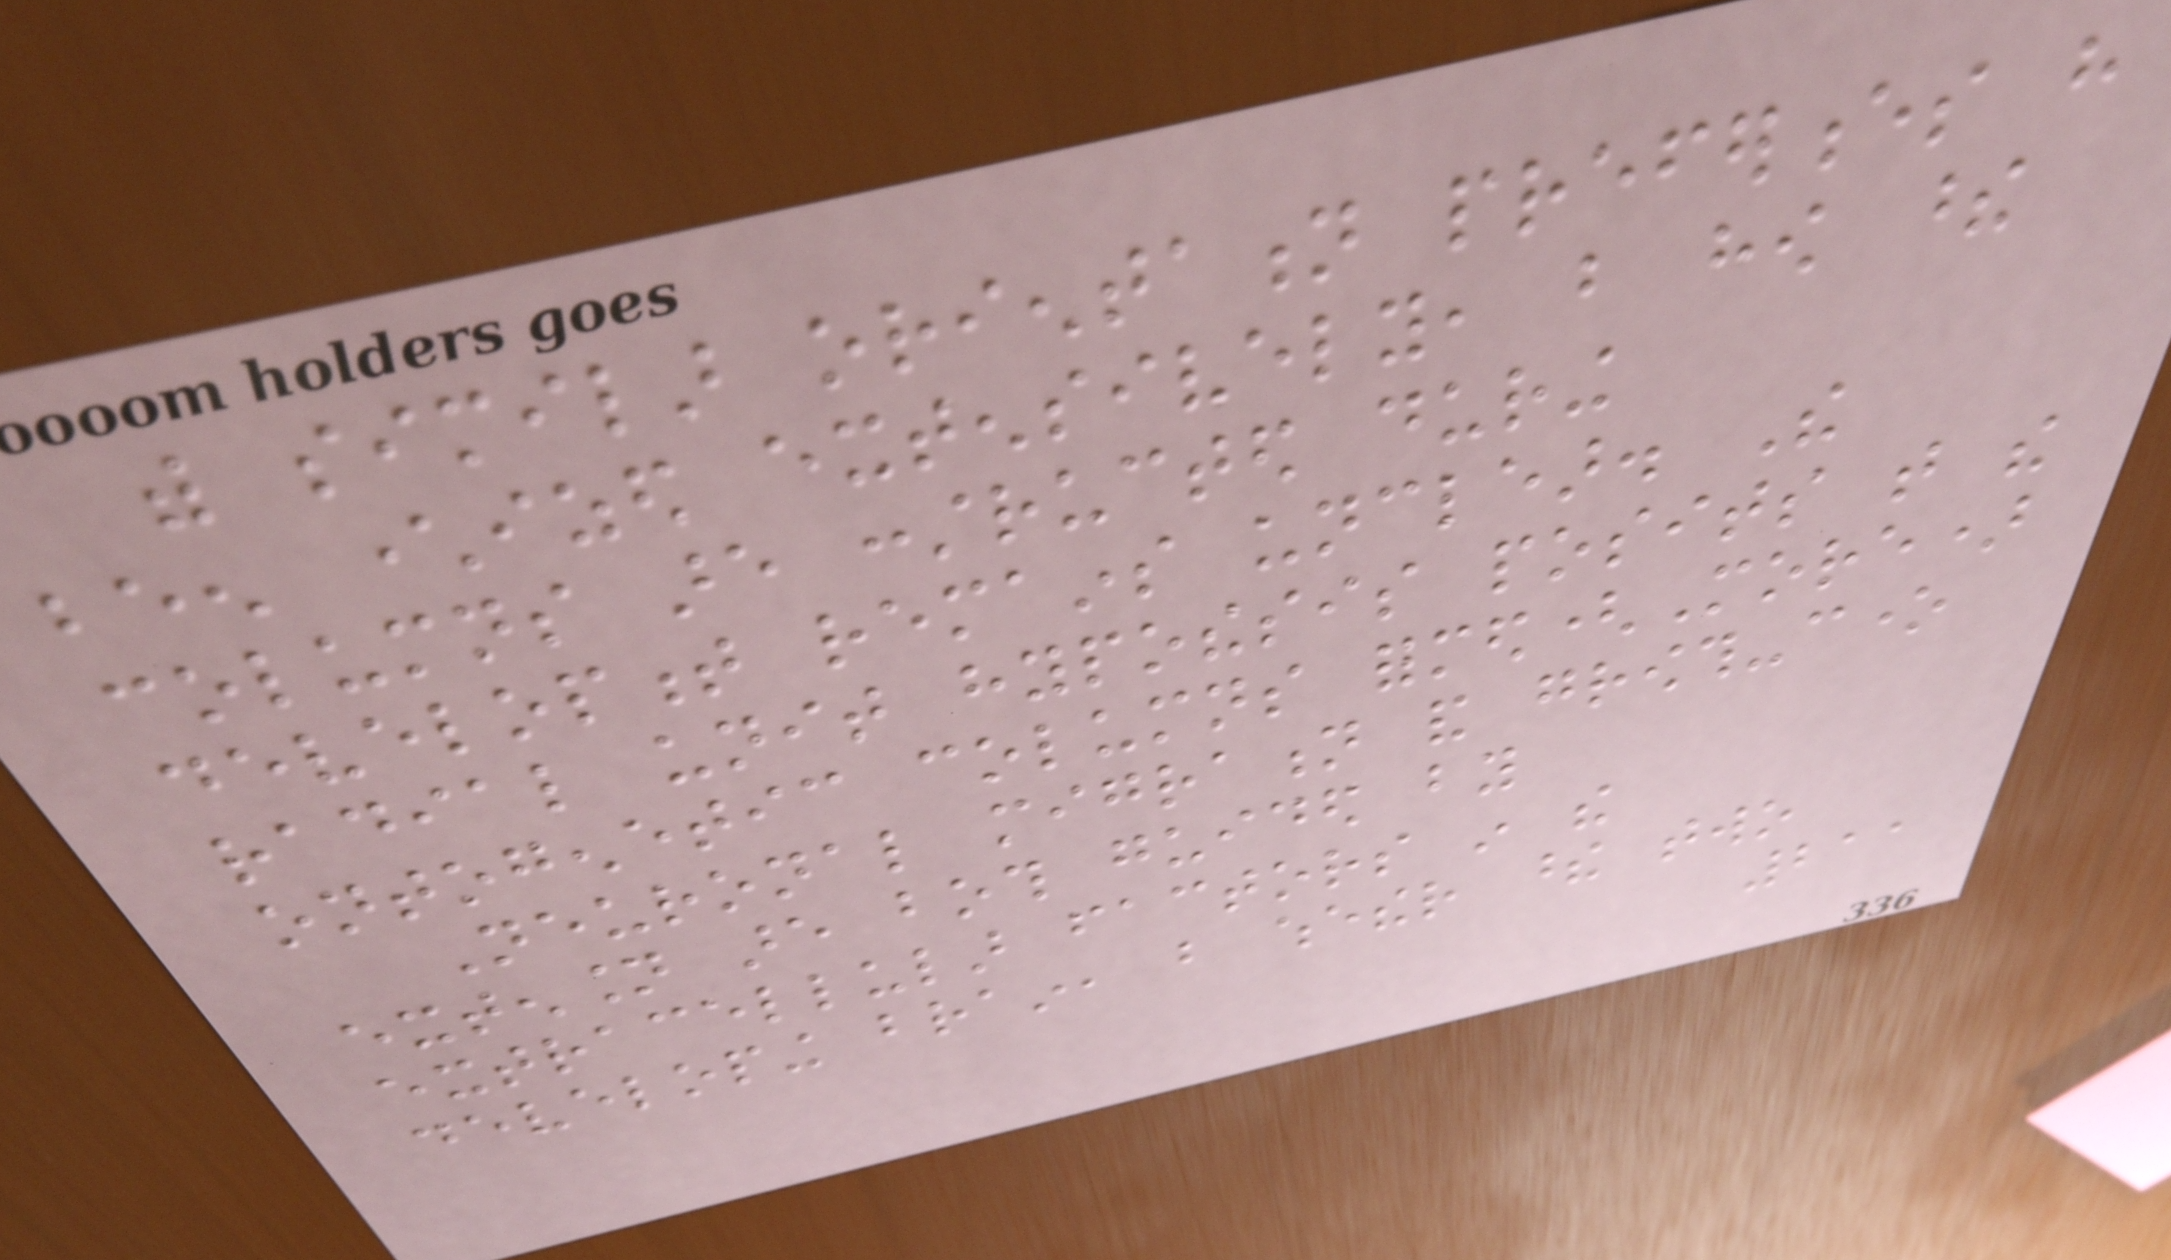with similar orientation preferences have
been characterized extensively, but how these
columns are constructed during
development remains unclear. The
radial unit hypothesis posits that the
ontogenetic columns formed(More)
Neuronal migration and growth-cone
extension are both guided by
extracellular factors in the
developing brain, but whether these two
211
